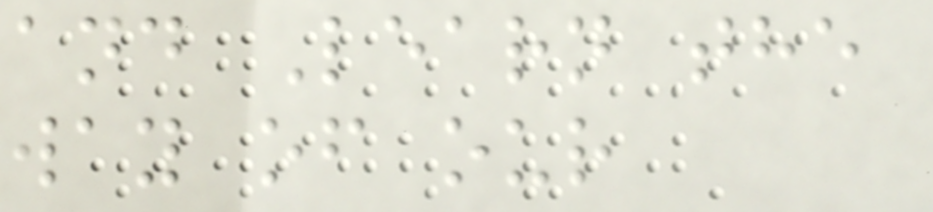and Learn the
way of our
